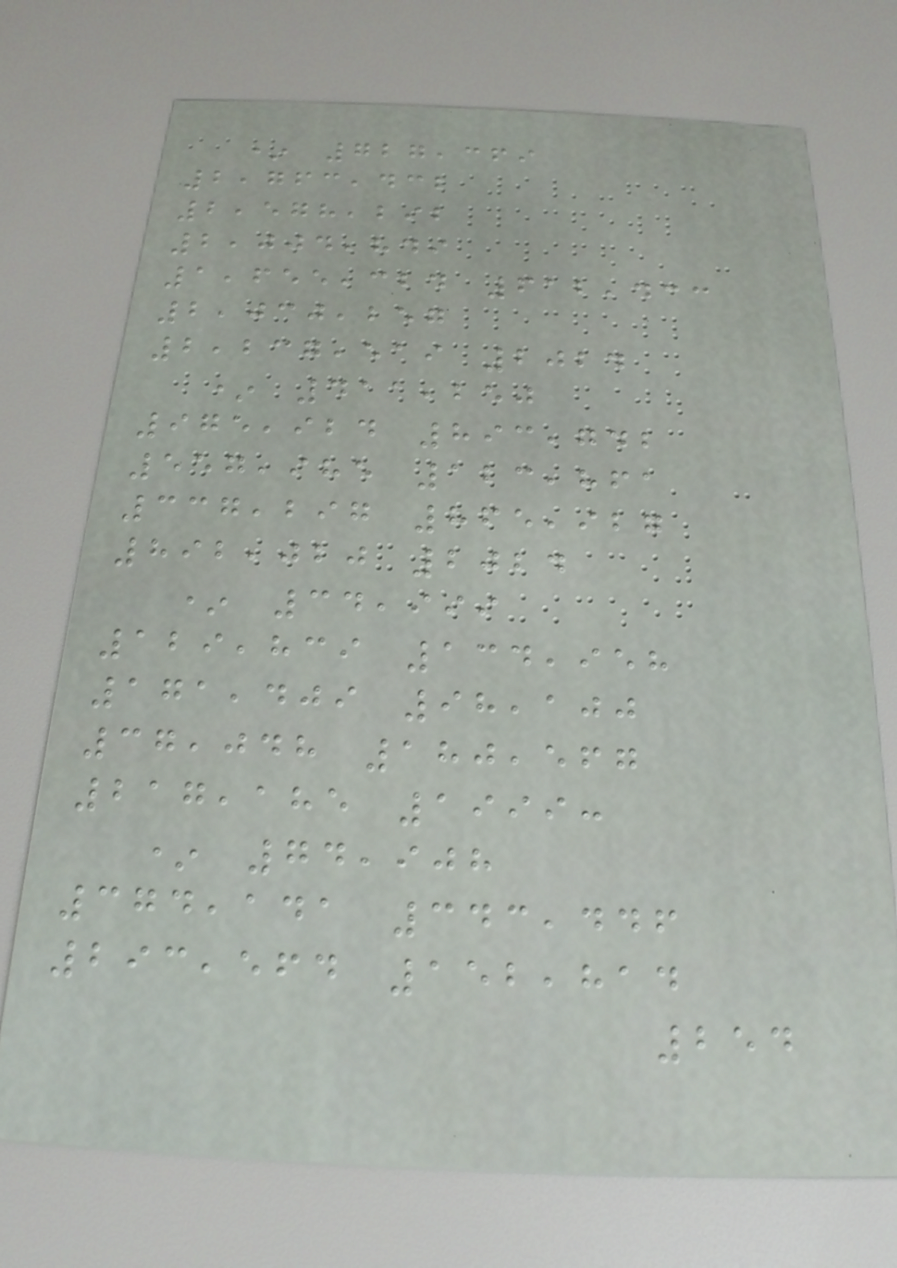* 727,369
2,763,432
2,578,292
2,004,849
1,655,324 612,433
2,030,257
2,237,519 2024
* 411,250
975,924 893,742
557,985 123,861
337,297 865,927
892,020 2024
* 34,999
129,839 134,958
171,409 98,100
37,048 180,567
217,185 1999:
* 74,908
374,141 343,446
293,564 152,814
254
